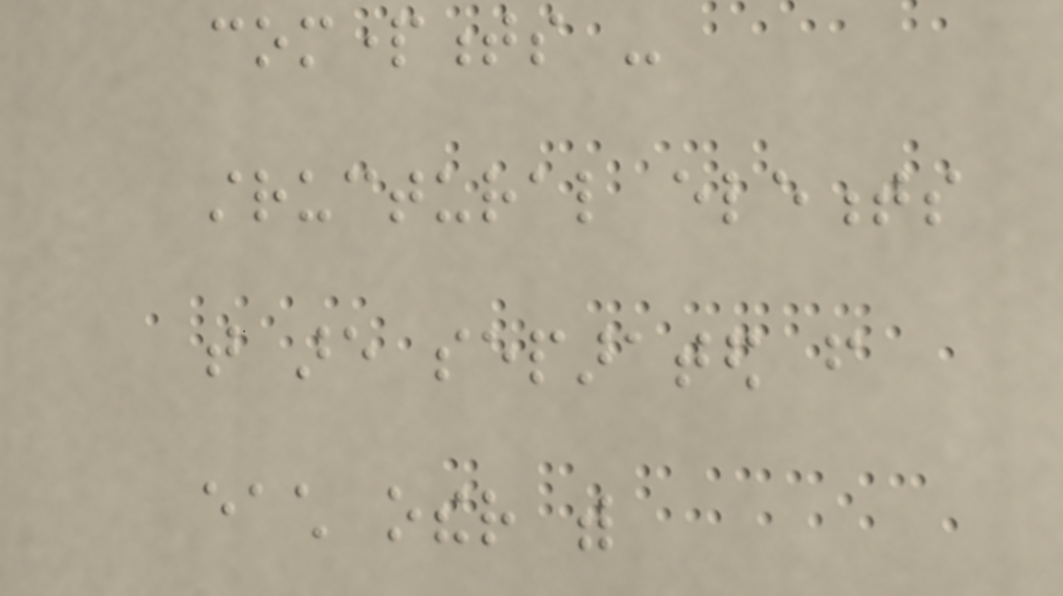compartments -
structural elements
that are separated from
each other with
